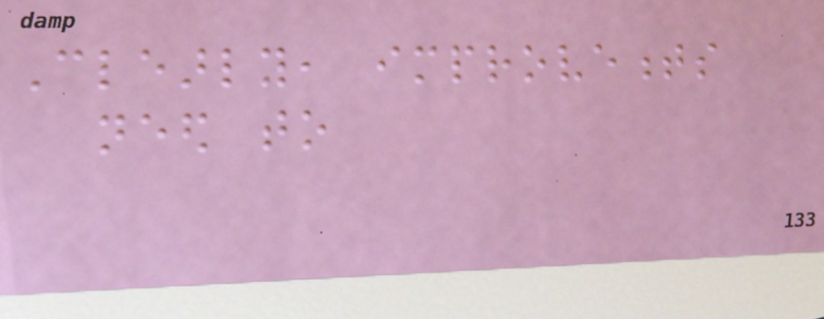Clearly, improvements
need to
